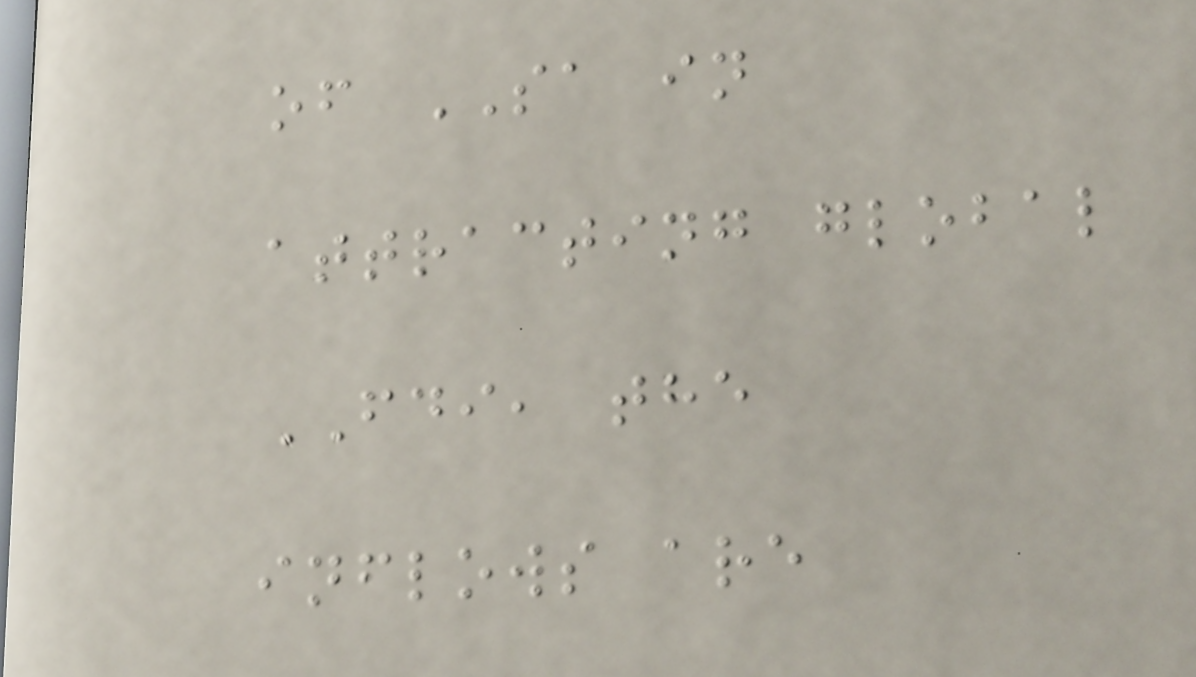of SA in
attracting global
FDI, the
inflows are
